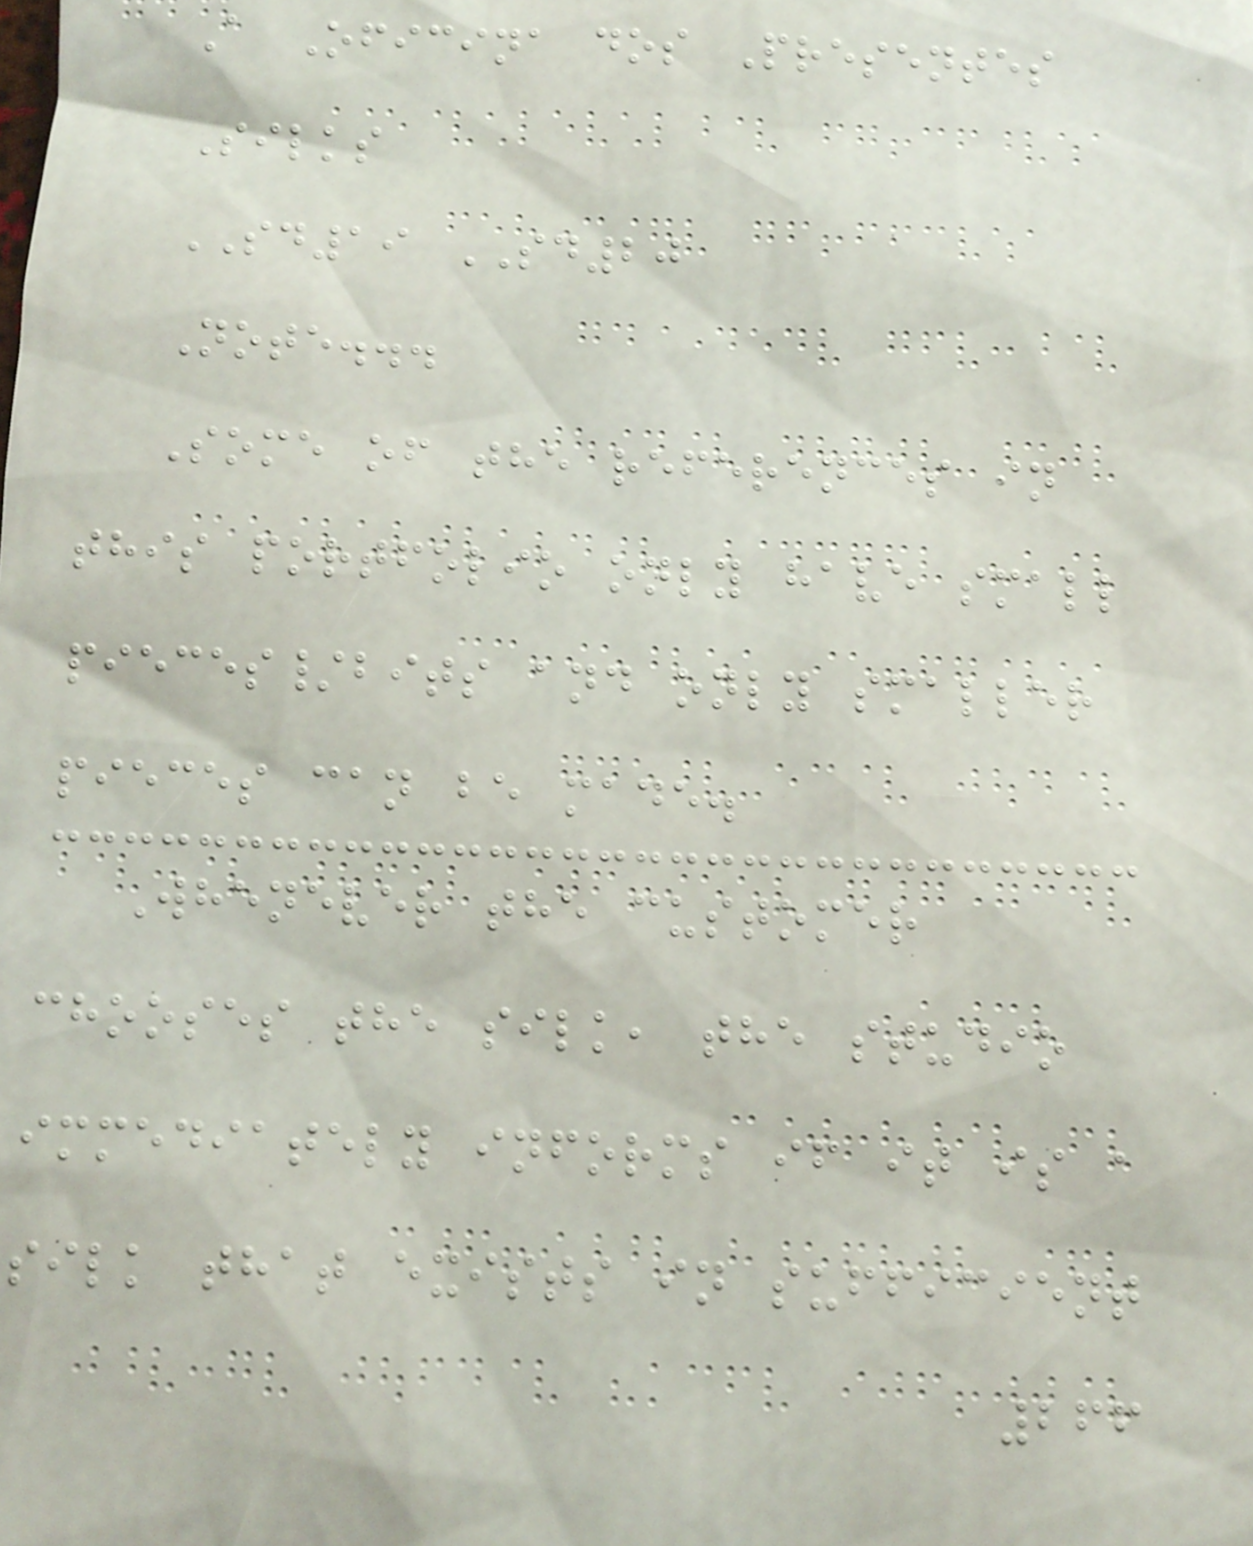A Oficina dos Presentes
Silks
SD19 SD20
Note...
Some of the references in
this portfolio only have small
pieces/bits and only smaller
pieces can be made.
Whenever the customer
chooses the silk, the studio
immediately informs if it is a
silk that exists in sufficient
266
